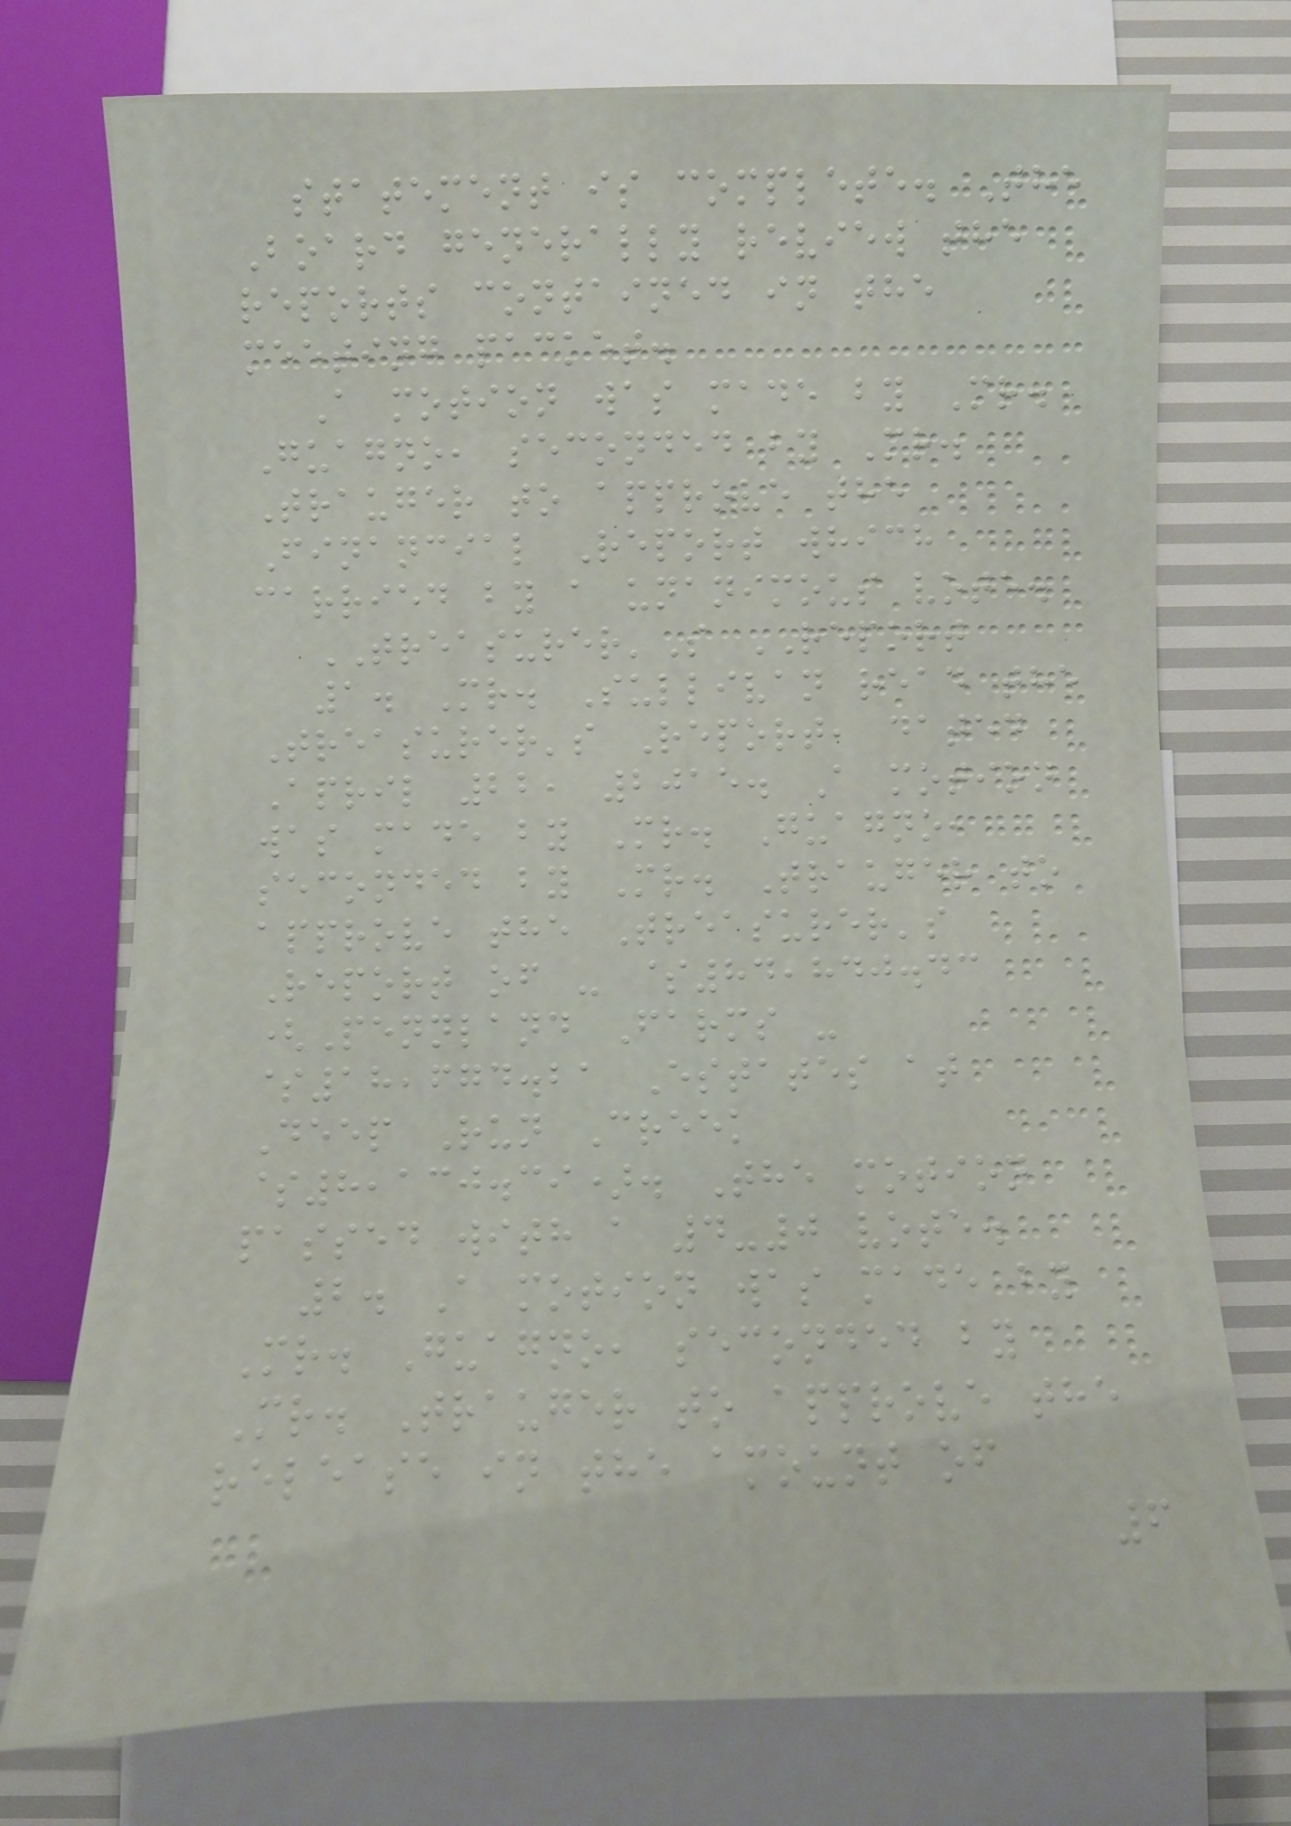statement is complete. The
Board generally review the
reports contained in the
meeting packet.
A motion was made by Mr.
Guagno, seconded by Mr.
Trauger to approve the
Financial Report which
carried by a unanimous vote.
TREASURER'S REPORT
1. Mr. Sullivan read the
Treasurer's Report, dated
April 22, 2015. A motion
was made by Mr. Guagno,
seconded by Mr. Trauger to
approve the Treasurer's
Report of - $84,840.43
(Pennland Farms -
$18,674.21 Estates at
Deep Run Creek
$8,130.39). The motion
passed with a 4-0 vote.
2. A motion was made by
Mr. Guagno, seconded by
Mr. Trauger to approve the
release in the amount of
6
